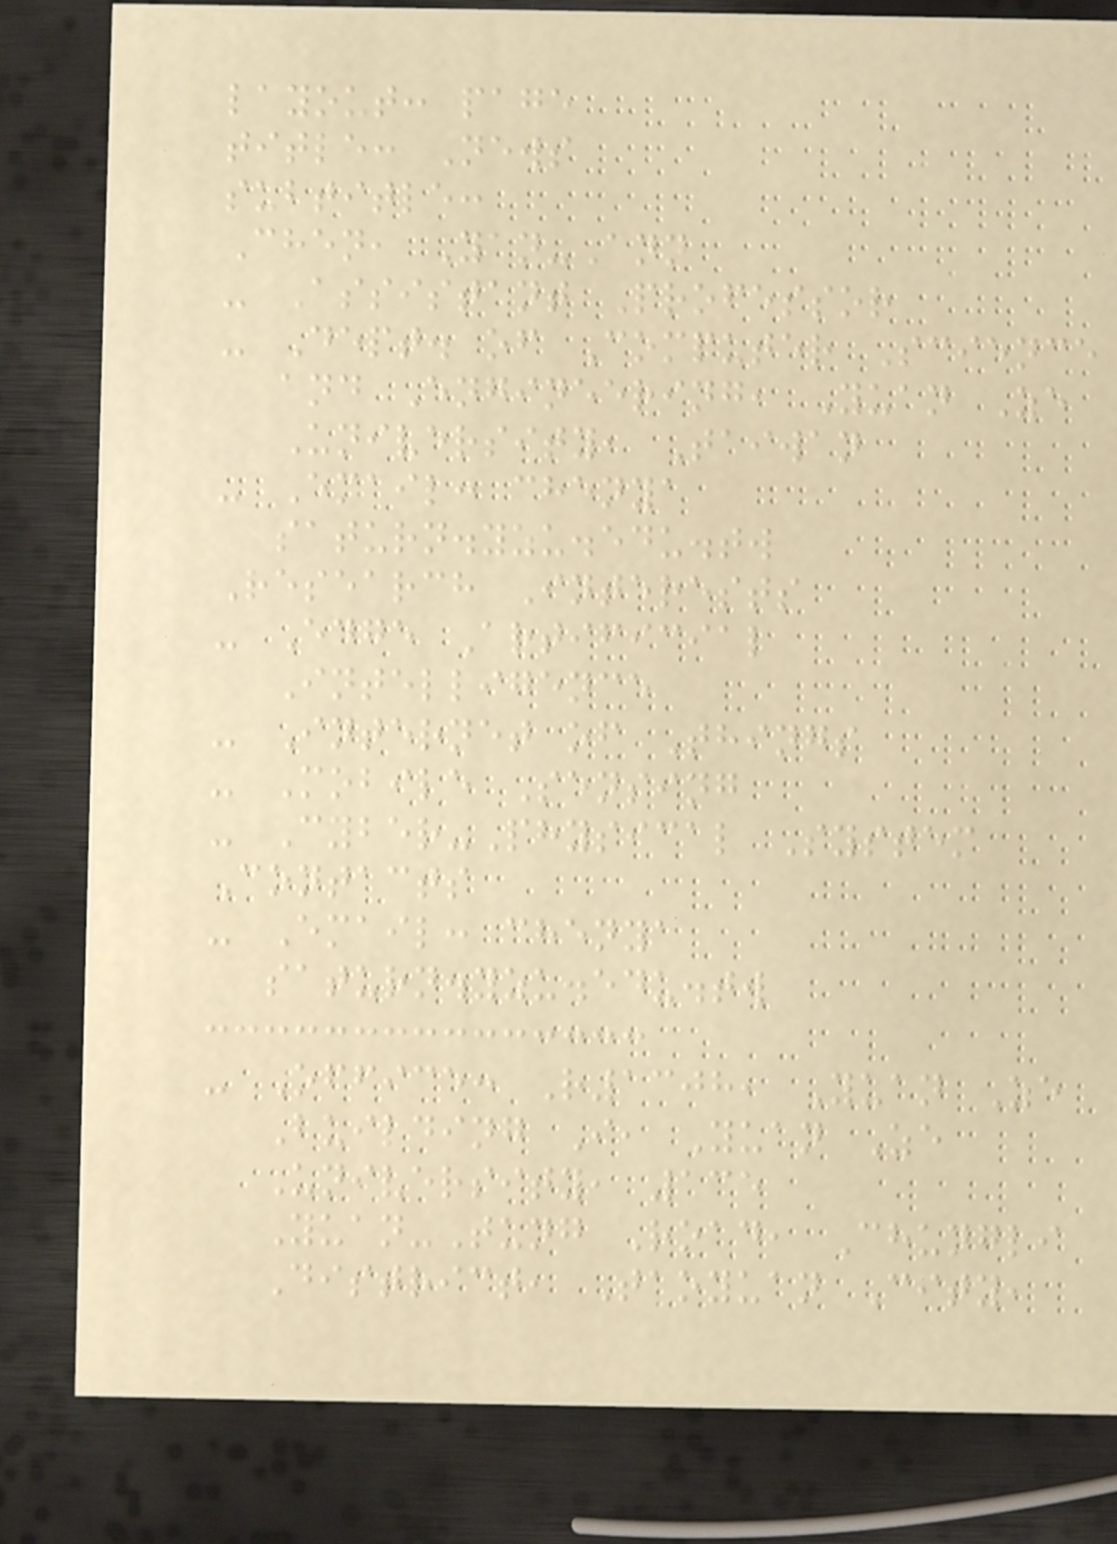layout: page
title: News
subtitle:
Chen, Yan-Ann
- Assistant Professor
- Dept. of Computer Science
and Engineering, Yuan Ze
University, Taiwan
- Email: chenya
saturn.yzu.edu.tw
Research Interests
- Edge Artificial
Intelligence
- Internet of Things
- Mobile Sensing
- Cyber-Physical System
Contacts
- Email: chenya
saturn.yzu.edu.tw
- Office: R1308, Yuan Ze
Building I, Yuan Ze
University, 135
Yuan-Tung Road, Chungli
District, Taoyuan City,
